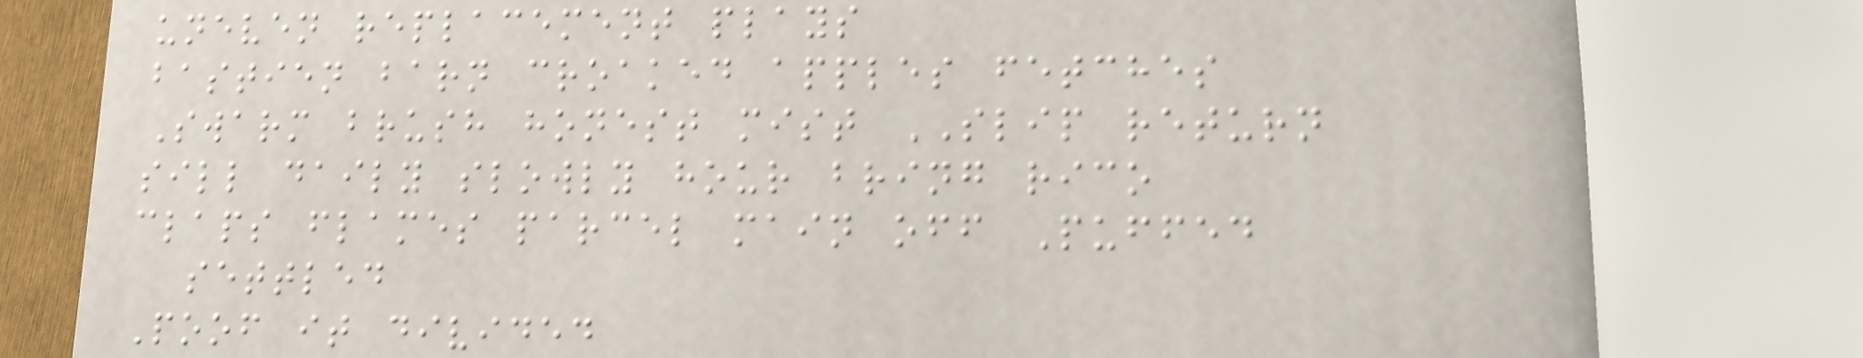uneven replacement plays
bastien barn croaked apples fetches
Swarm brush honest mist SLIP return
sill daily slowly hour bring rico
claps flames parcel main off Puffed
settled
Poof it divided
